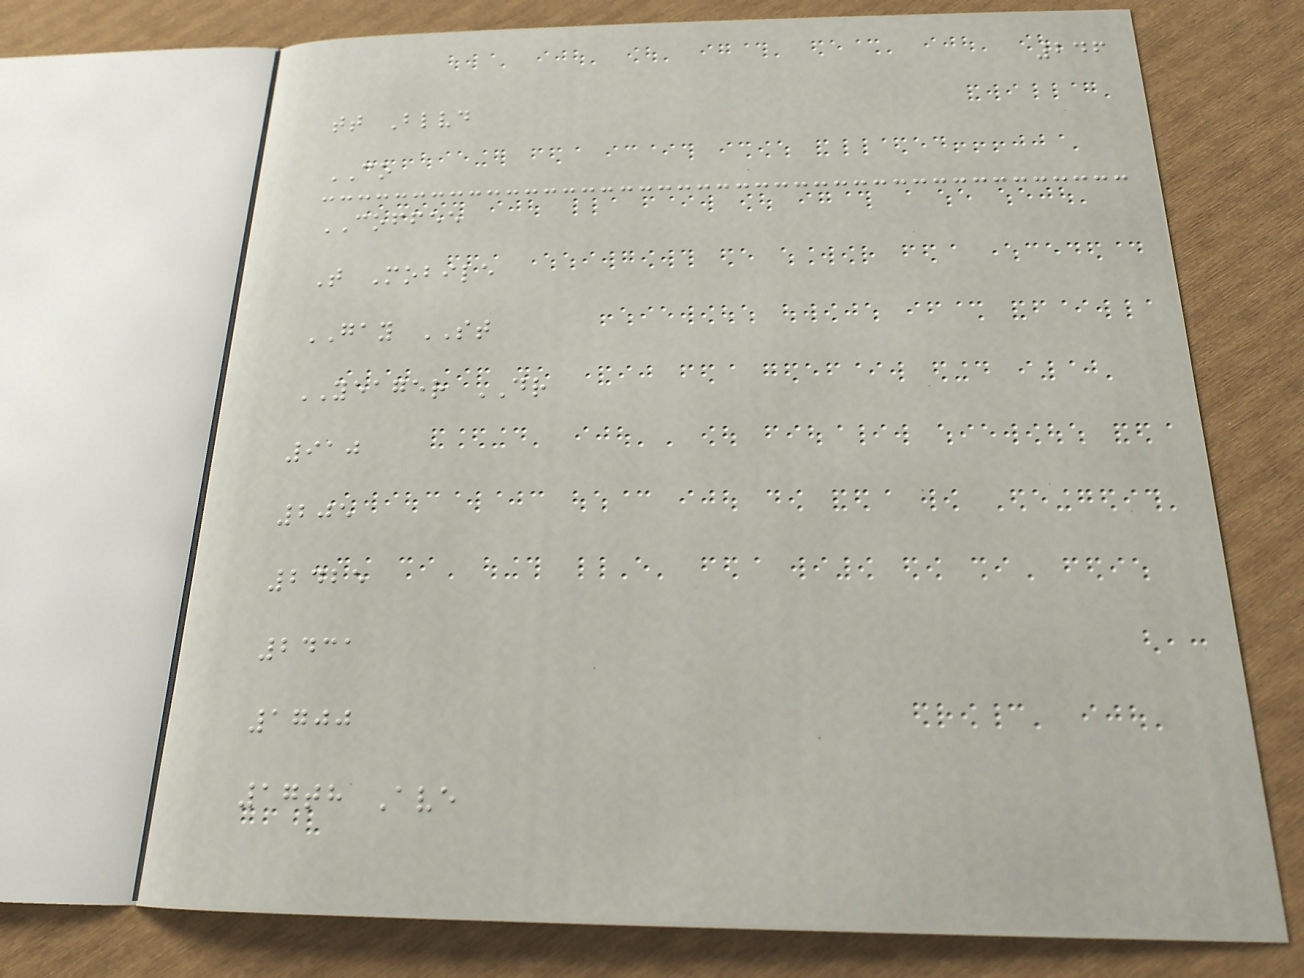246
tt Blvd
CO
COFFEE
T Mobile
GAY ST
YEAGER DR
910
205
2425
2431
1700
17th Ave
